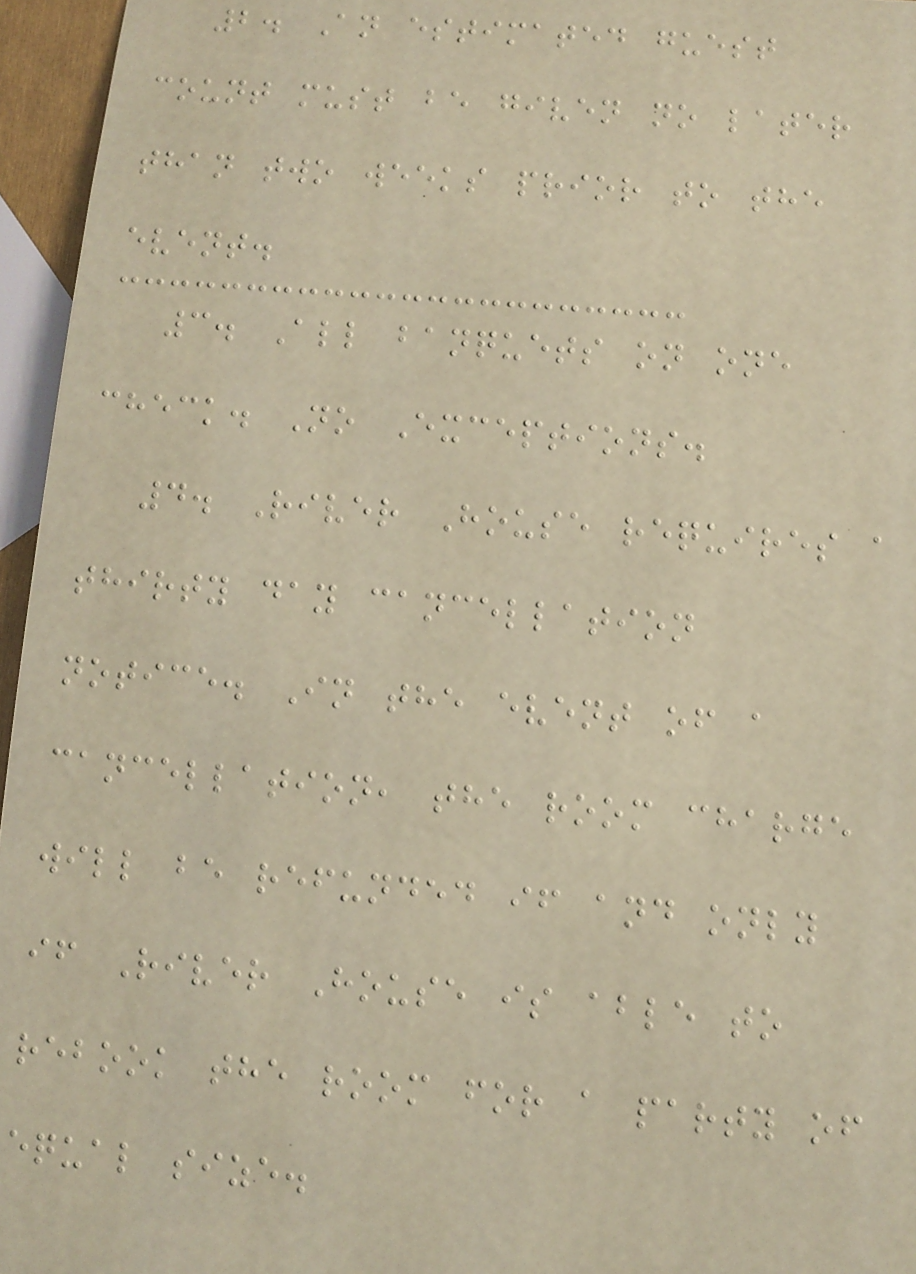2. An estimated guest
count must be given no later
than two weeks prior to the
event.
3. All banquets on one
check. No Exceptions.
4. River House requires a
thirty day cancellation
notice. In the event of a
cancellation, the room charge
will be refunded if and only
if River House is able to
rebook the room for a party of
equal size.
